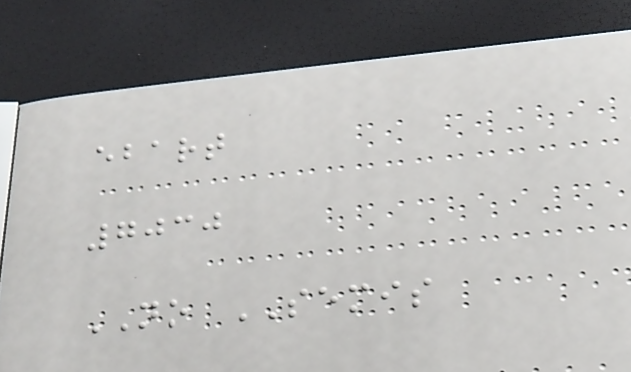ebart
7030
NO SEMIS
